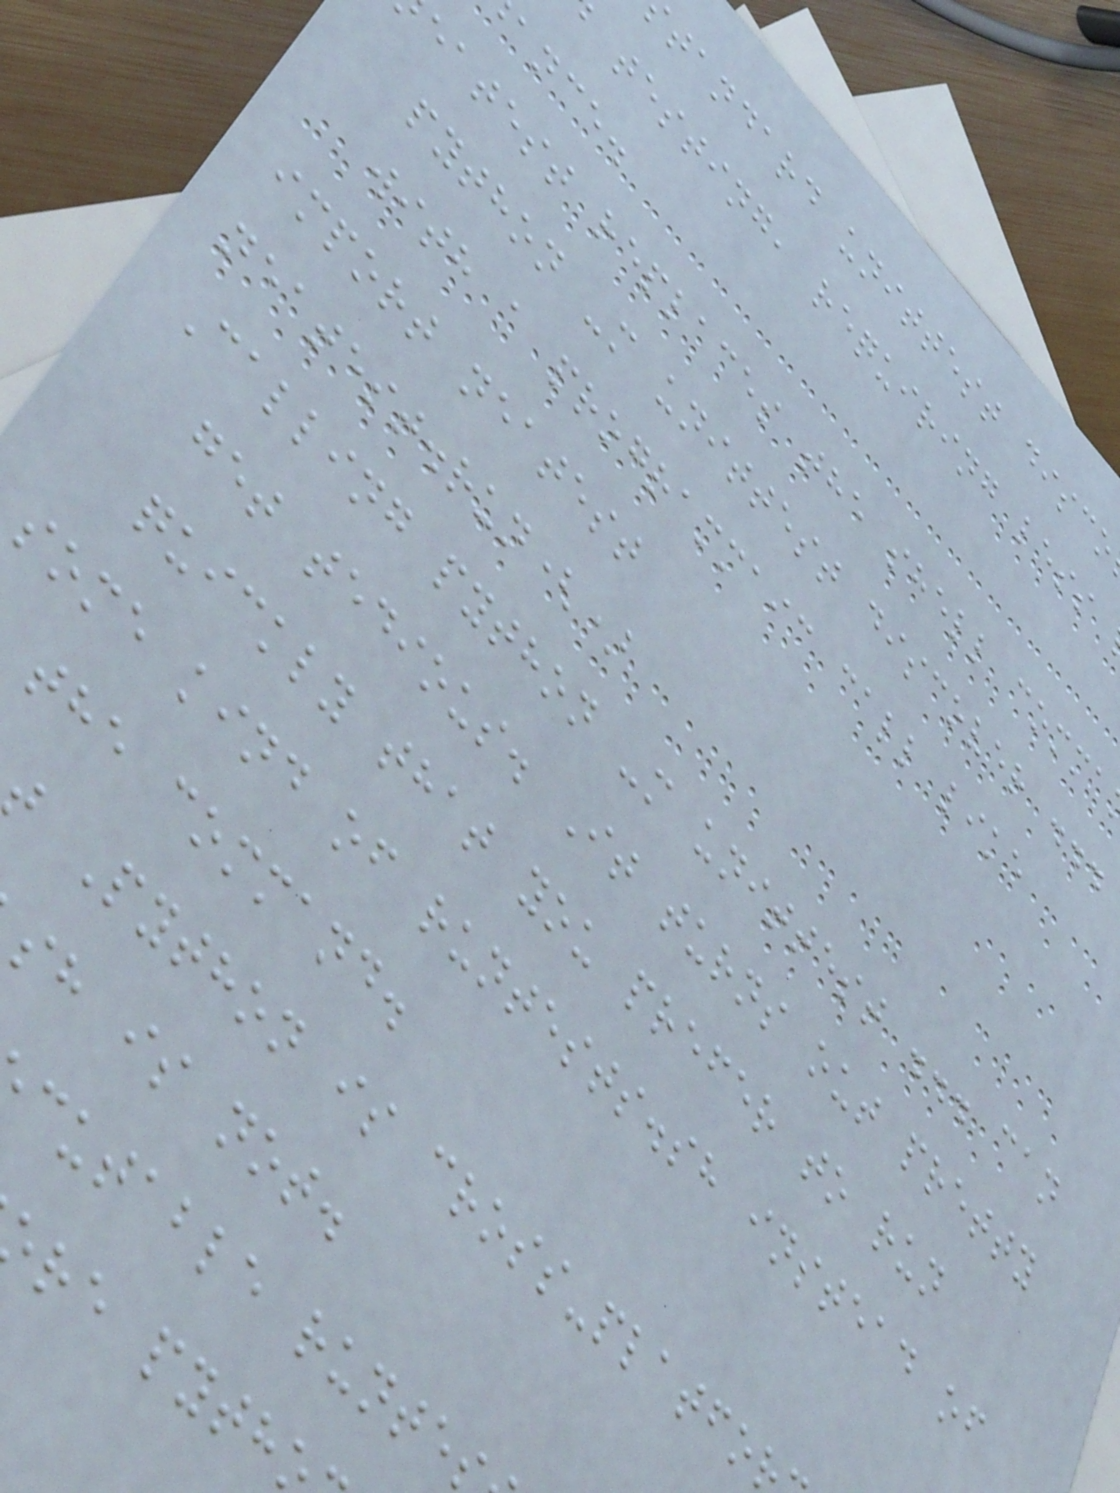tandard unittest disco
testing, requiring less
ance.
eatest replaces the shell comma
python -m unittest discover ...
with a programmaic call like
import neatest
neatest.run()
Calling python -m unittest ... can
get tedious. It turns out pretty
quickly that you prefer to run
some kind of runtests.sh instead of
the command.
Python is cross-platfo
sh is not.
cutable runte
